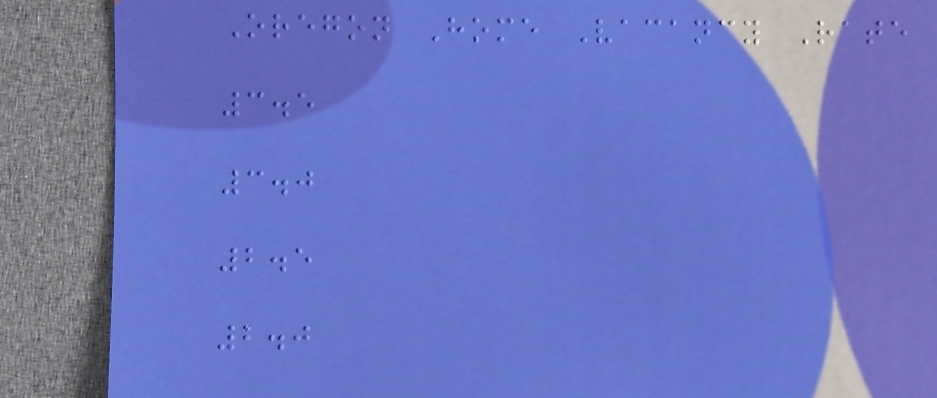Oregon Home Vacancy Rate
3.5
3.0
2.5
2.0
